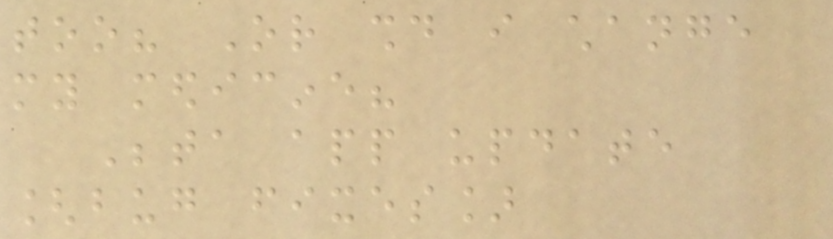too? Or should i change
my medicine?
Beta app update
[bug fixes]
